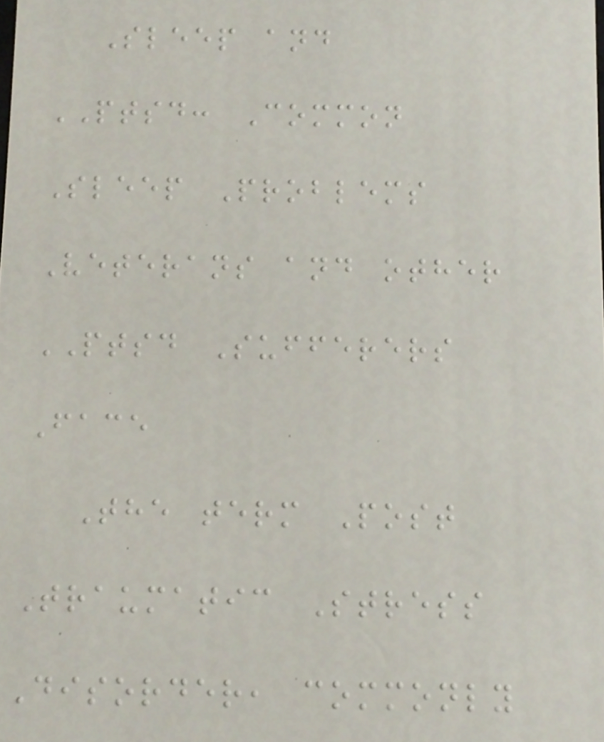Sleep and
PTSD: Common
Sleep Problems
Veterans and other
PTSD Sufferers
Face
The term Post
Traumatic Stress
Disorder, commonly
